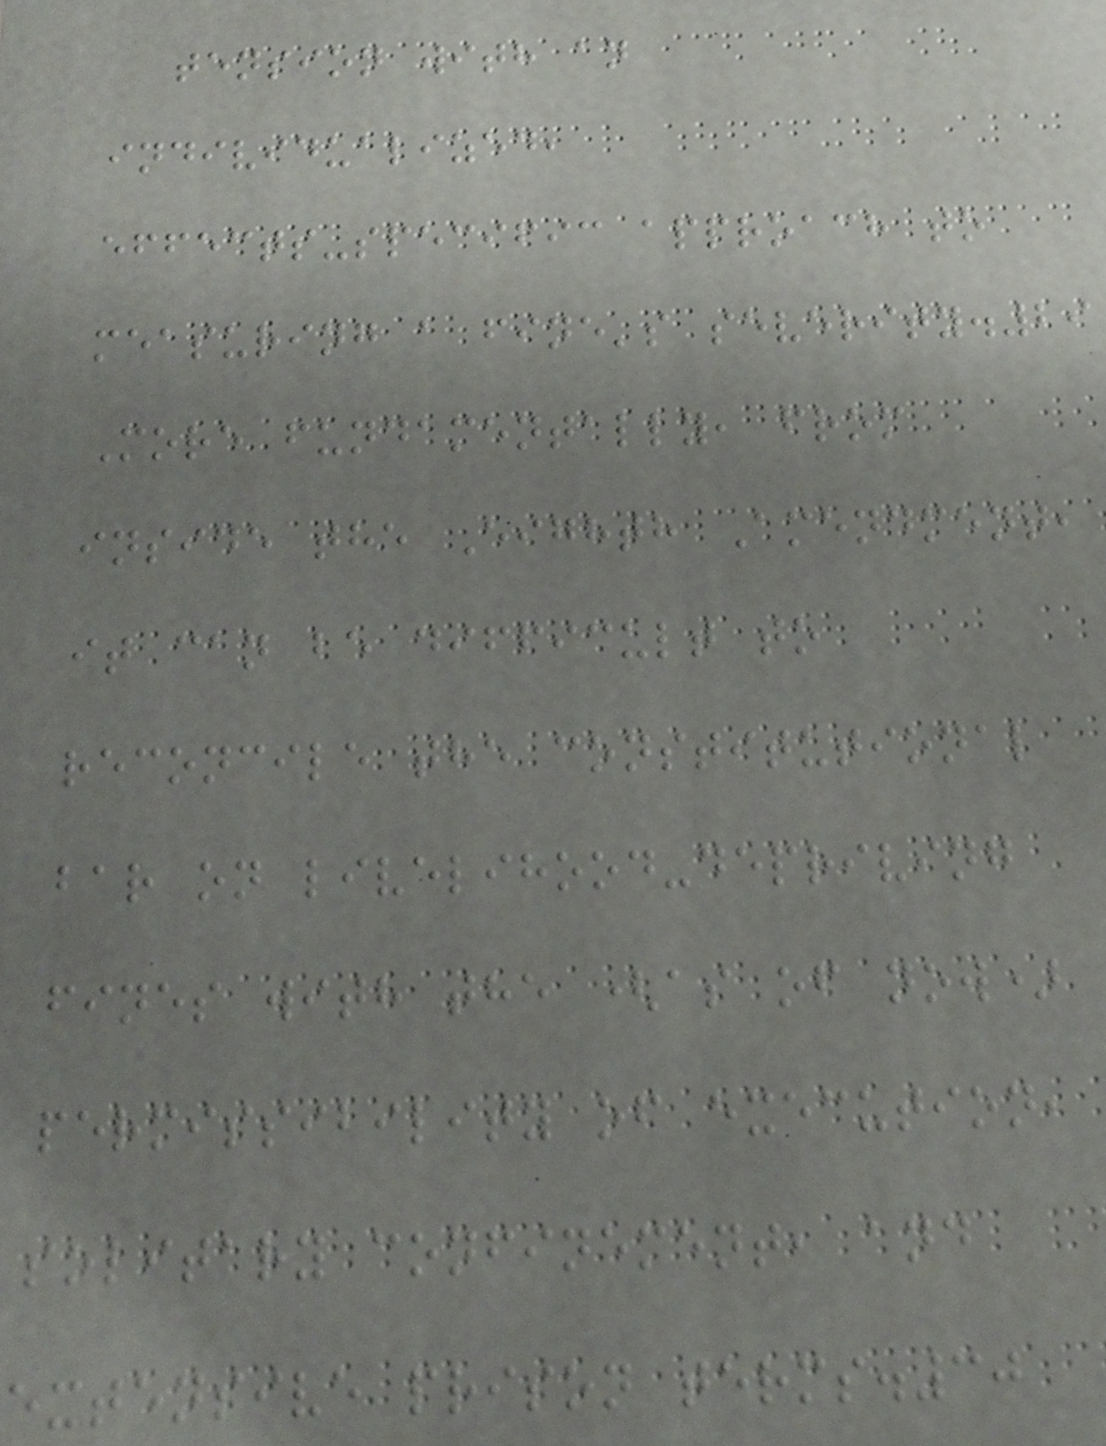tension with an
individualized,
effects-specific approach to
measuring a fine's severity.29
More fundamentally, from
inside the Eighth Amendment,
it can be difficult to
reconcile the constitutional
bar on livelihood-depriving
fines with the (as of now)
permissibility of execution,
solitary confinement, and
extensive prison terms.30
